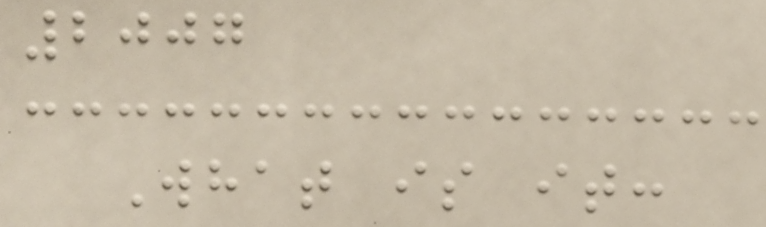2007
What is it:
